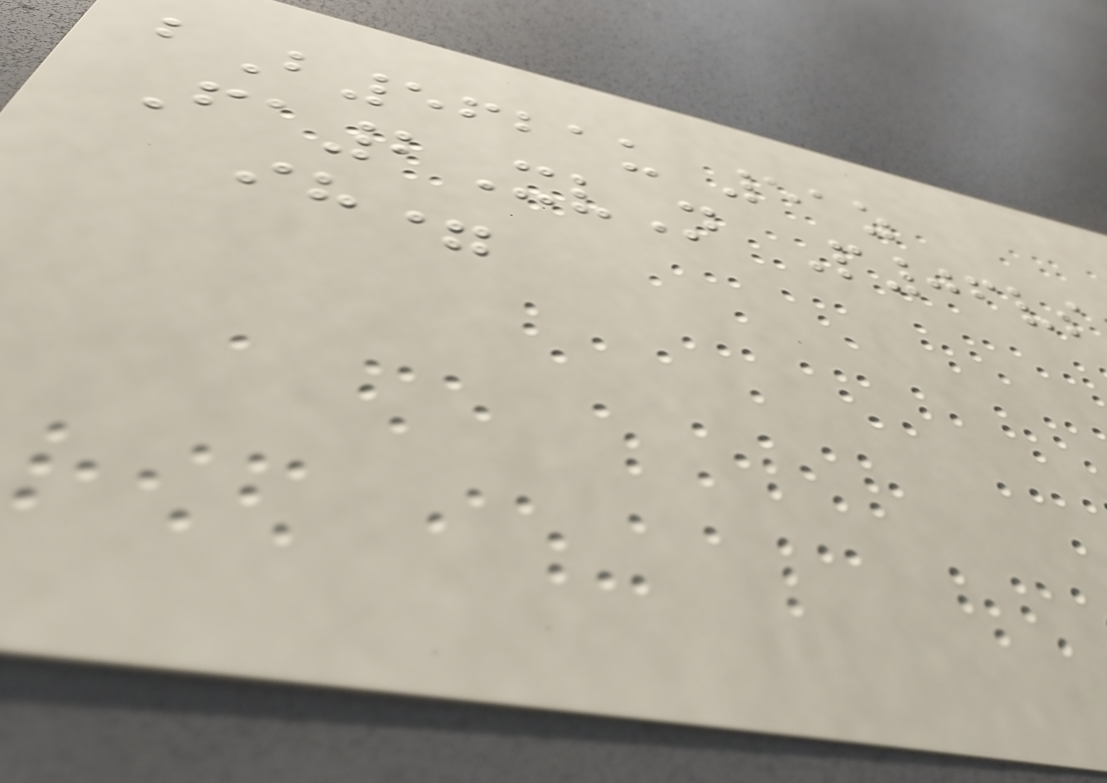bB5621u 51z
Fa2XvN P06vs
ih=
